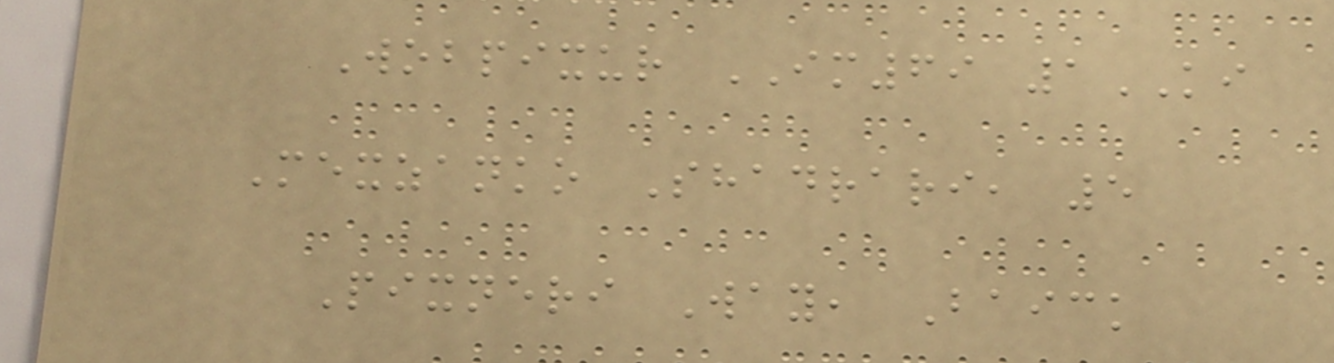Wobpixur IM69 1KI
Mexzanko Shadrari, 5
Pixneri Way, Baick
